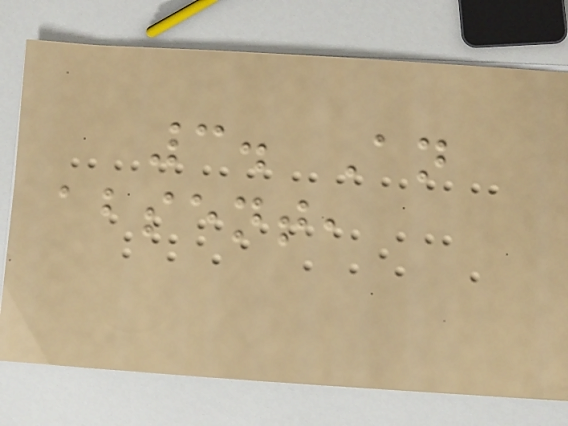3. An
absent,
